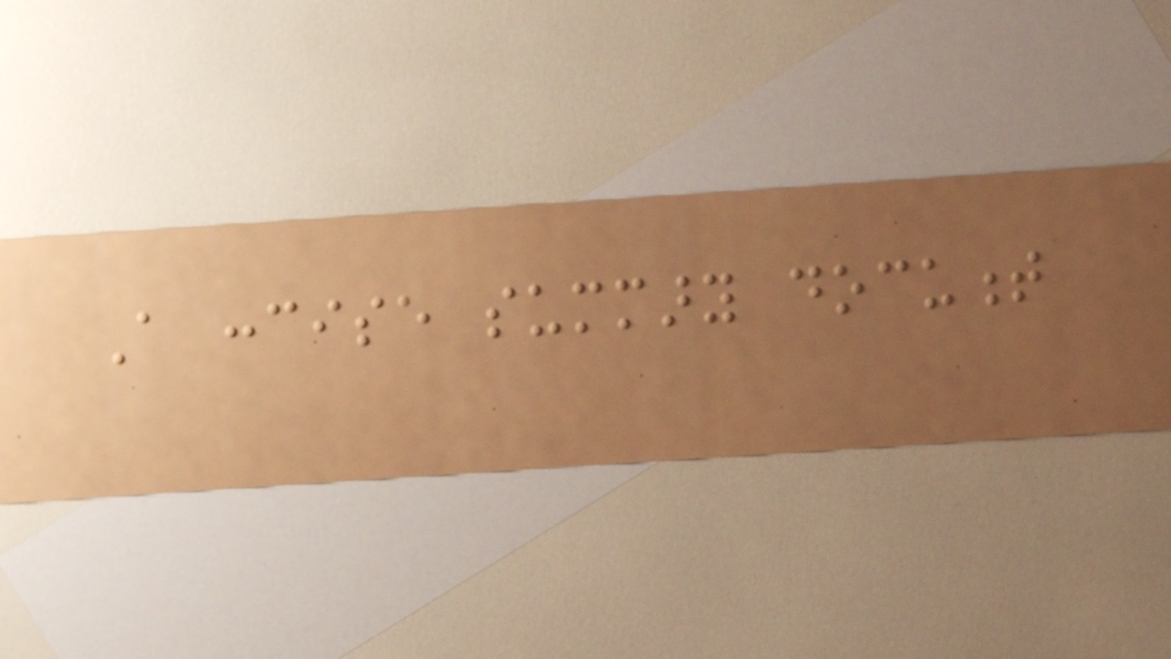A concise summary document
